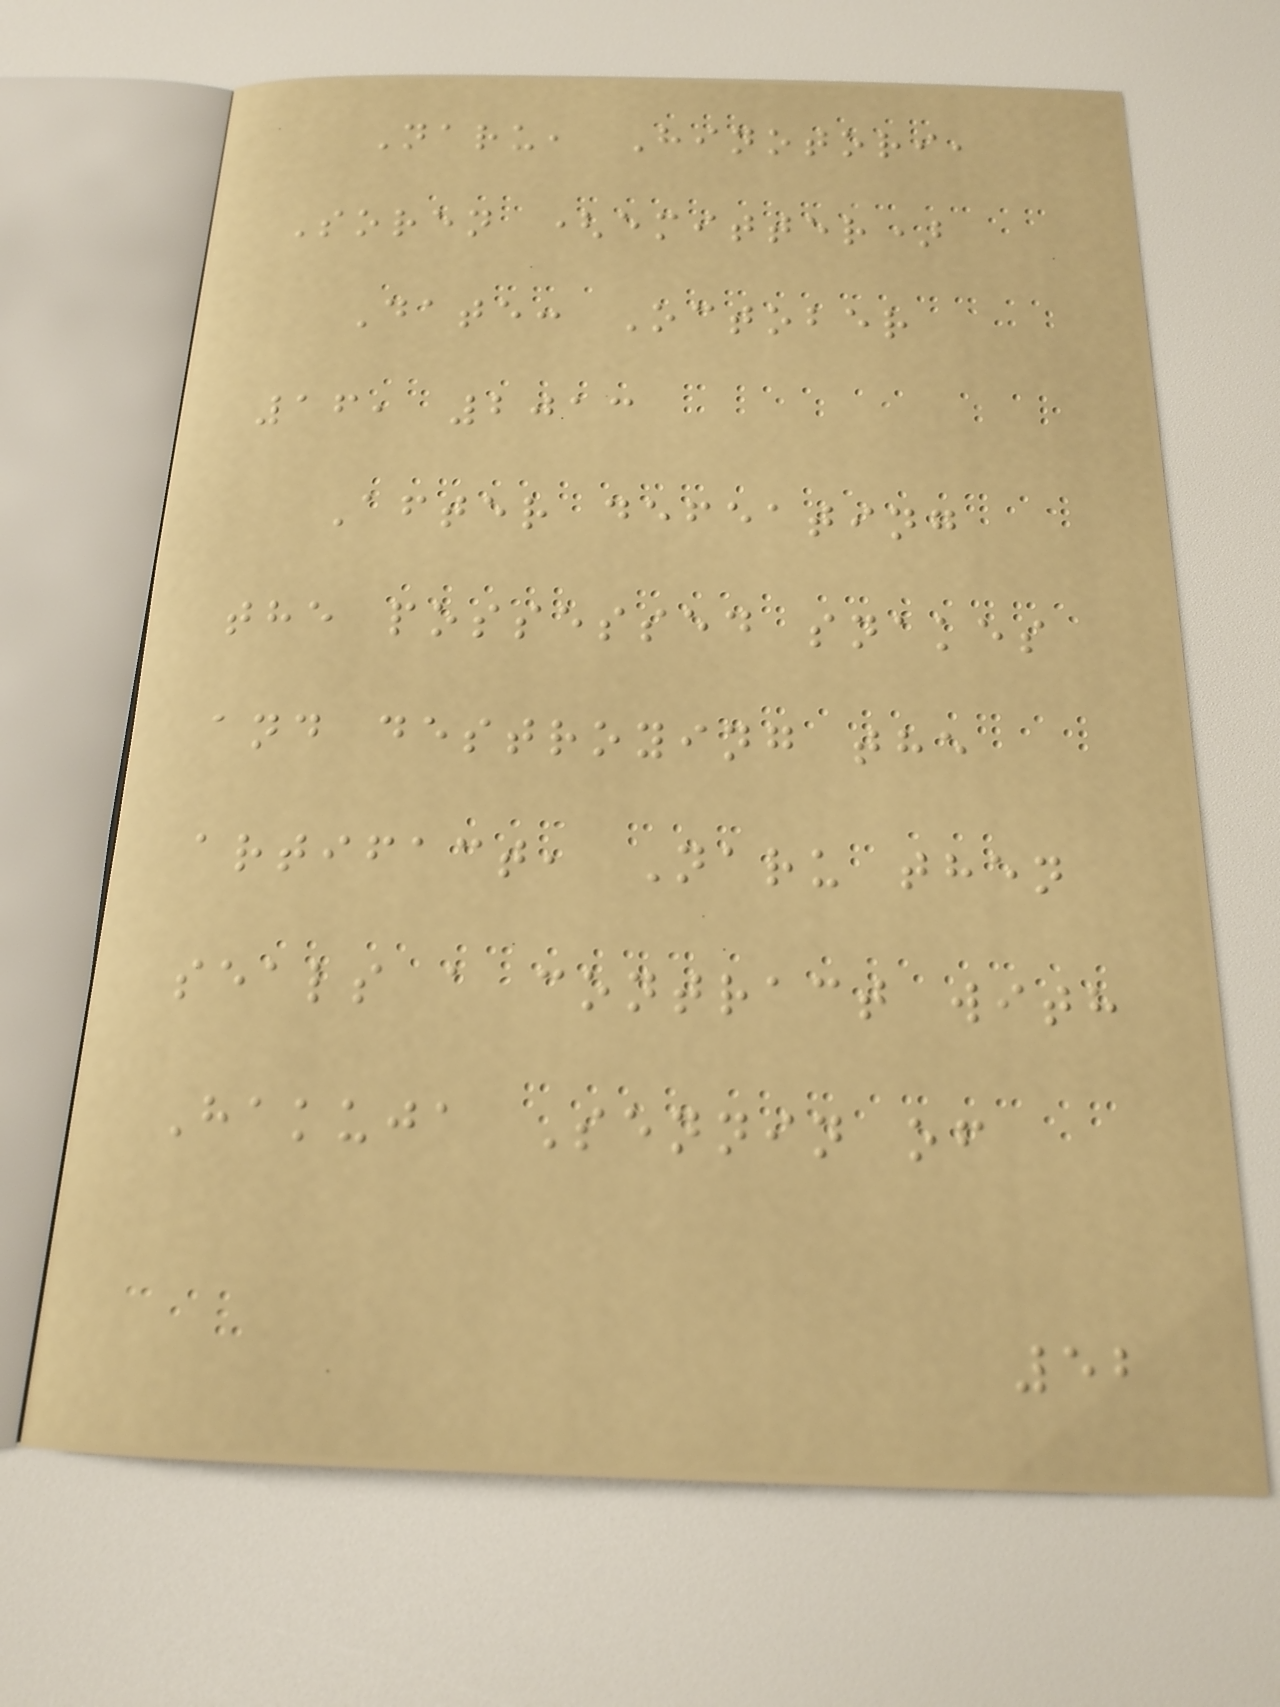Naru, Hinotori,
Soren (emitter)
Date: October
16, 2013
After defeating
the possessed snakes
and destroying the
artifact, Naru then
seals a contract with
Hakuja Sennin of
52
